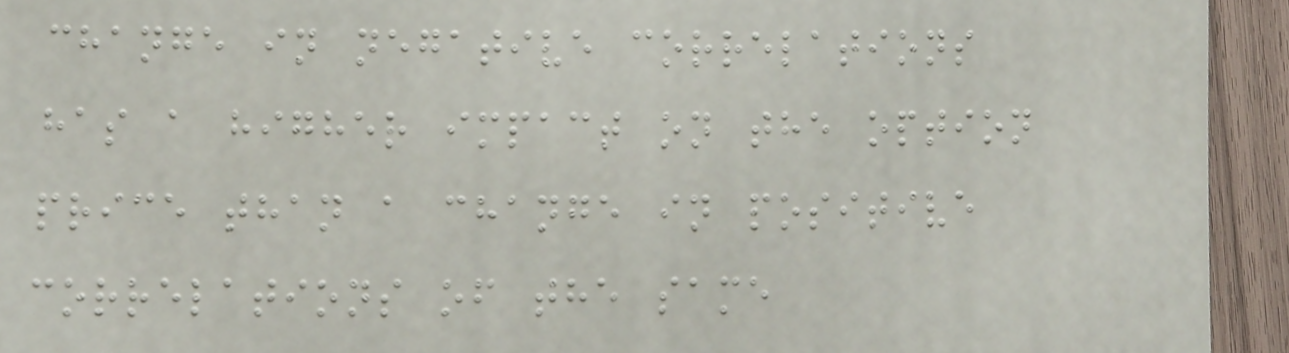change in negative correlations
has a higher impact on the option
price than a change in positive
correlations of the same
